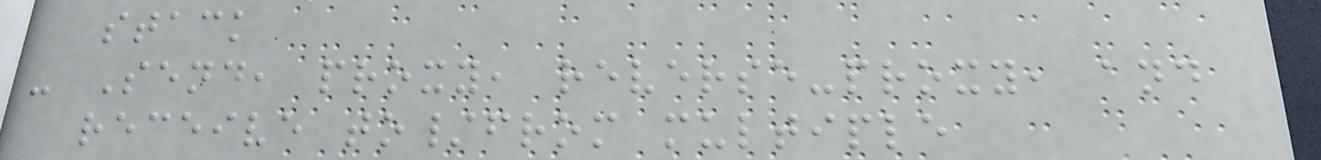stack
- Send, proxy, reverse-proxy, and
receive to/from multiple
